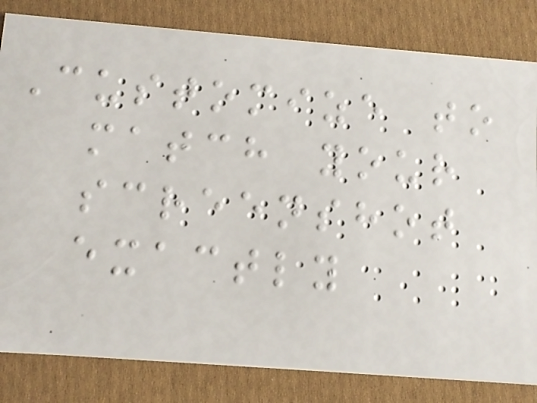Customize to
match your
screenshot
exactly
